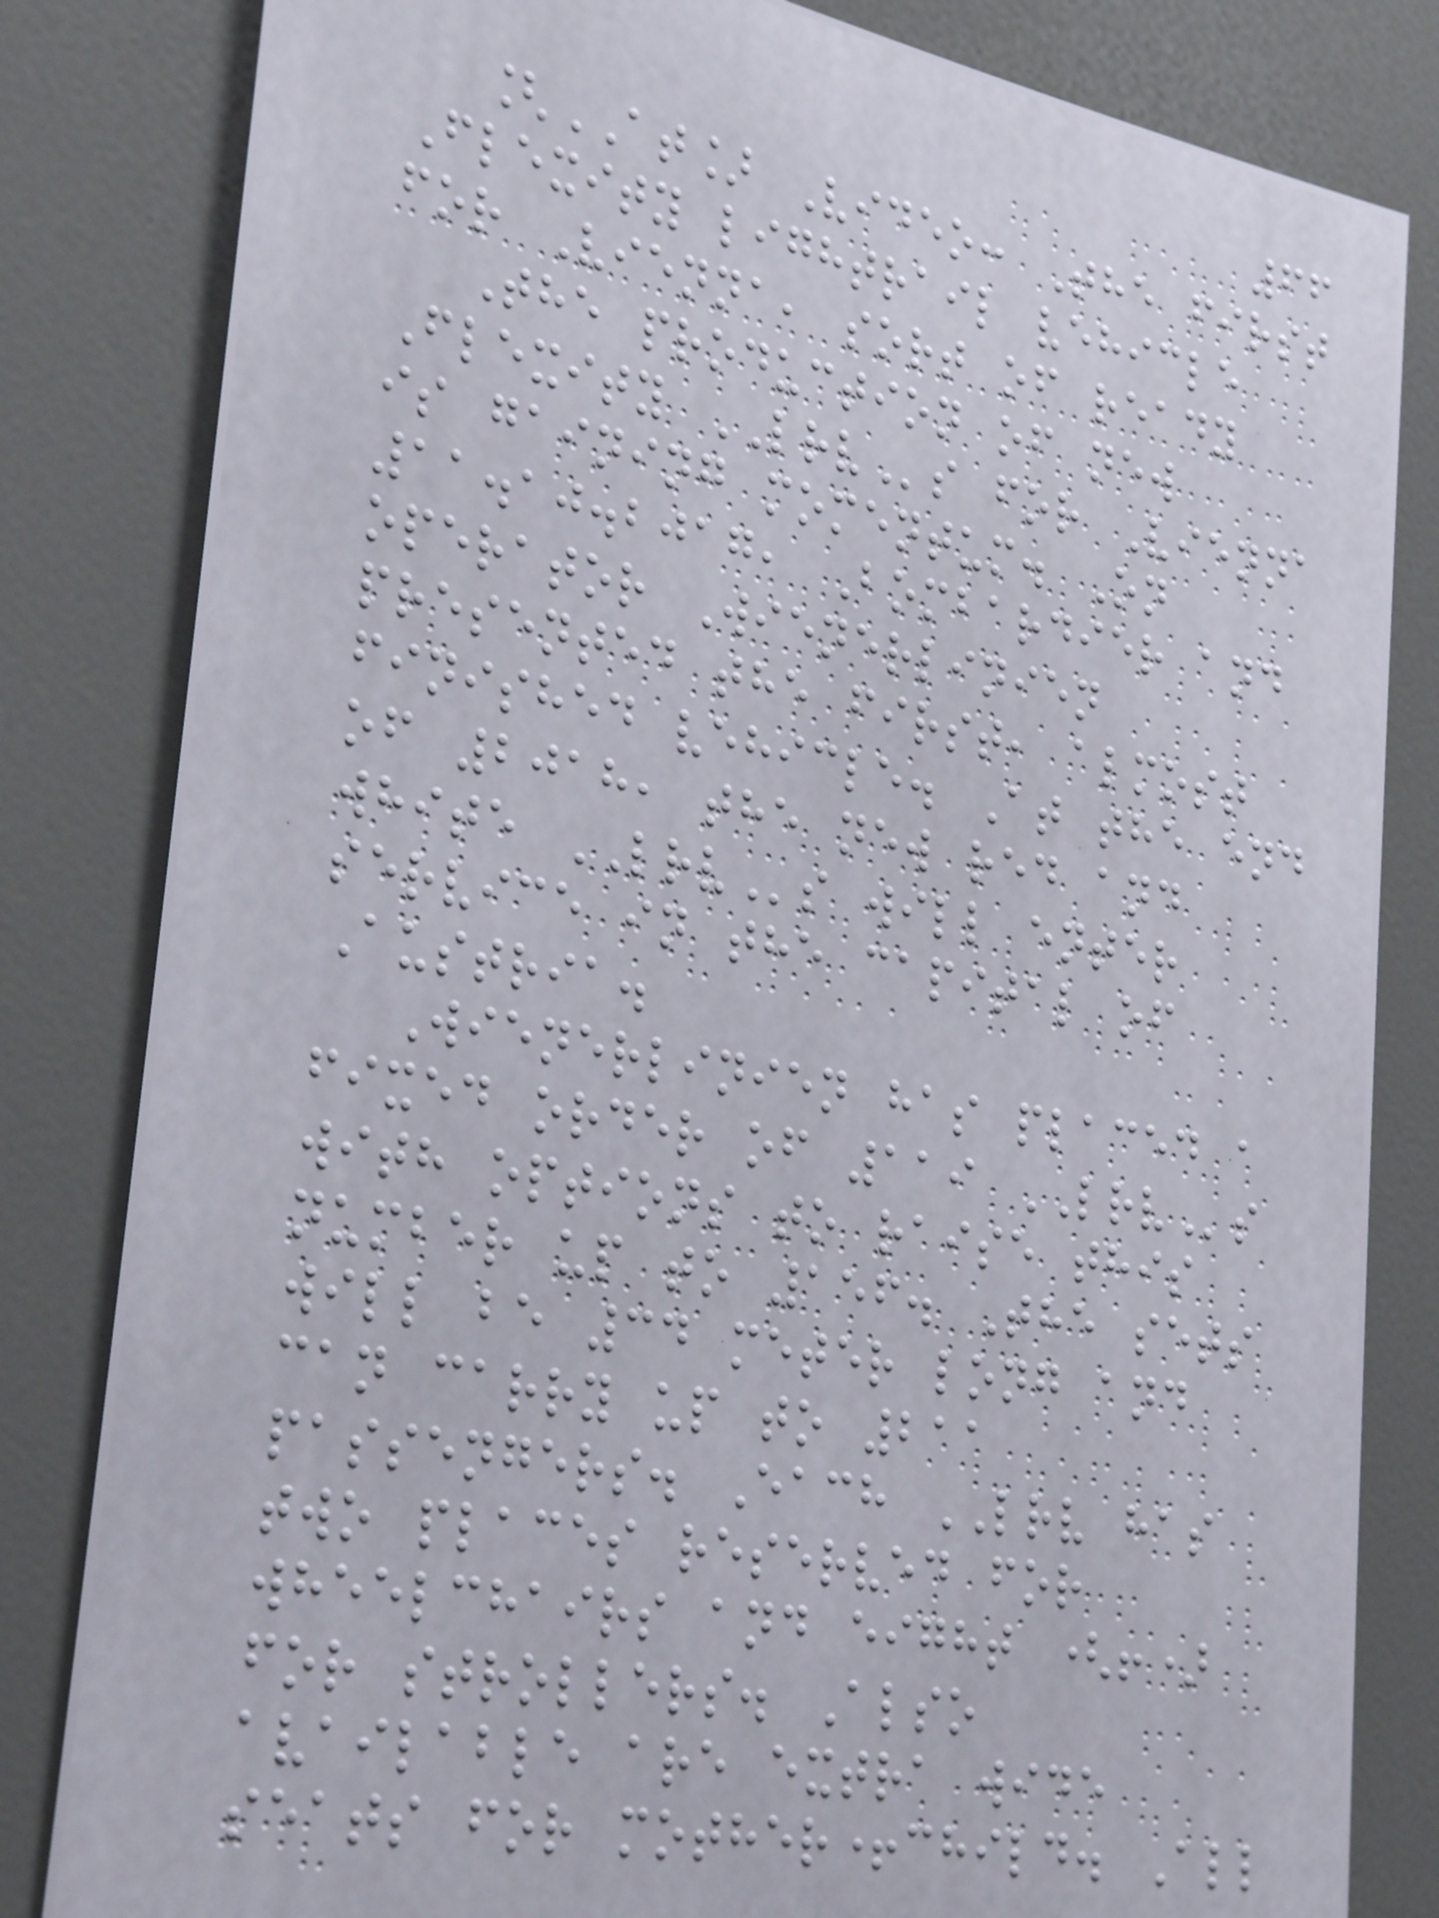66
[AT] Video: The first
Flexity lightrail vehicle
for Vienna, sort of ready
The production of new
Flexity LRVs for Vienna
is gaining momentum. On
11.10.2017, Bombardier and
operator Wienerlinien
presented the first, almost
finished vehicle. At the end
of 2018, the new red and
white LRVs will enter
service in the capital of
Austria.
Wienerlinien has placed a
fixed order of 119 LRVs
with options to raise this
number up to 156. The sets
will be 34 meter long and
can carry up to 211
passengers. Each LRV has
two places reserved for
wheelchairs and eight (!)
for strollers. Also
available are extra wide
seats for mother+child. All
